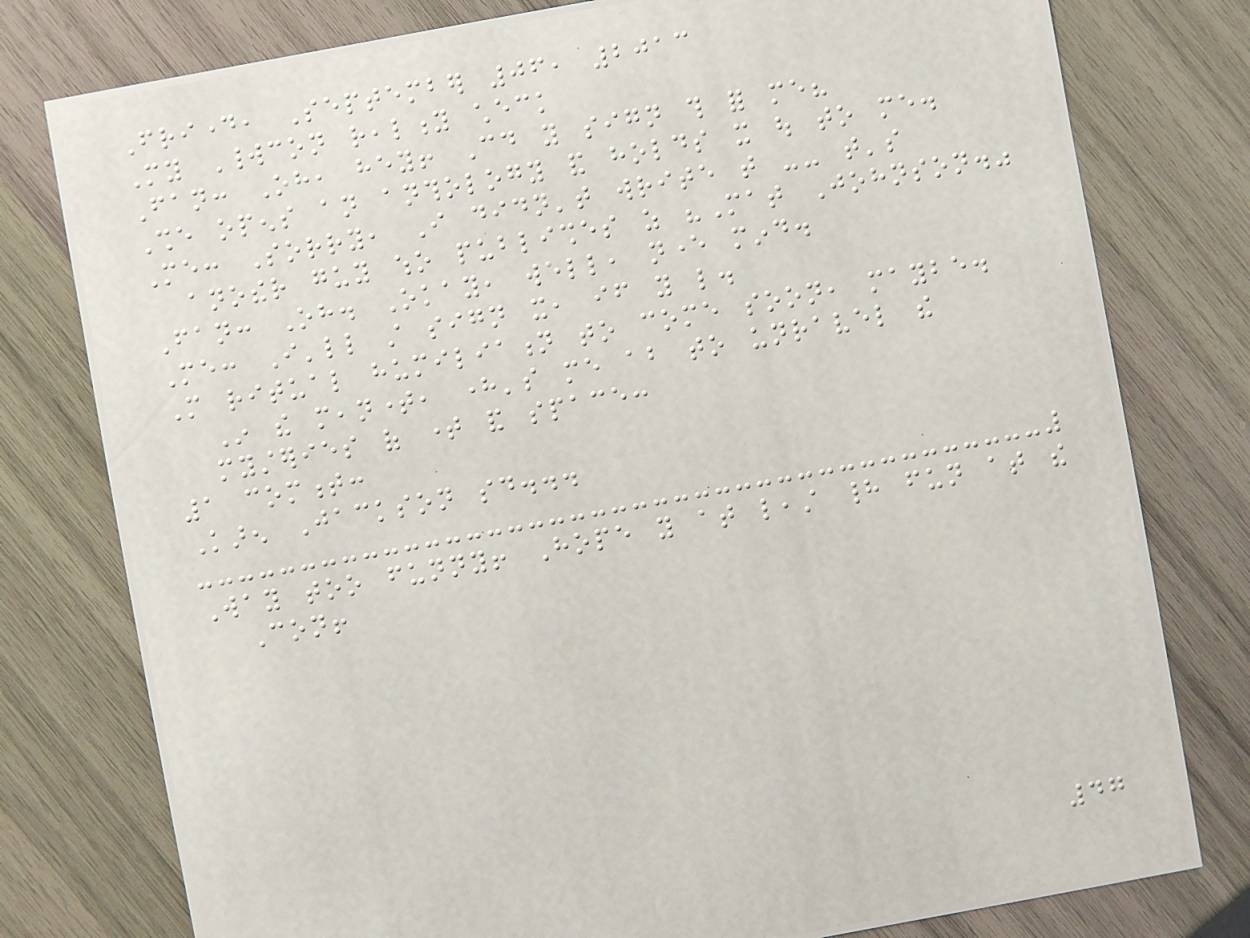Friday, September 06, 2013
My Worldcon reality check
Fan: Oh, hey! Could you sign this for me?
She opens an anthology and holds it out to me.
Me: Sorry, I didn't write that -- that's
another guy who publishes as "Mat Johnson."
Fan: Oh. Okay, well, never mind.
Me: I'll still sign it, if you like.
More ritual humiliation to come soon, maybe.
In the meantime, here's me about to unravel the
mysteries of time and space:
1 comment:
Karen Jackson said...
Way too funny! Hope you at least had fun at the
Con!
47
